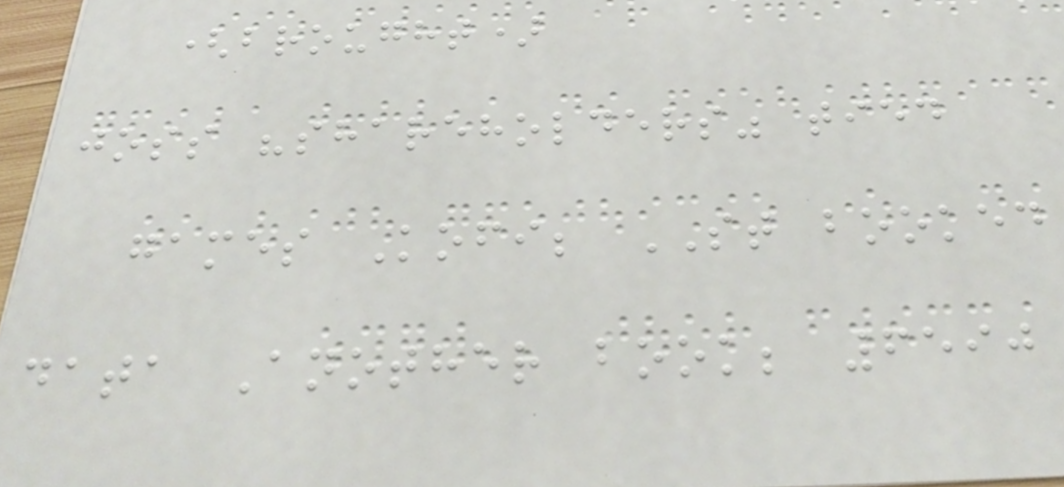(brought)
joss "shareholders" tied
games Kofi; ST booked
data Another book; 6590
